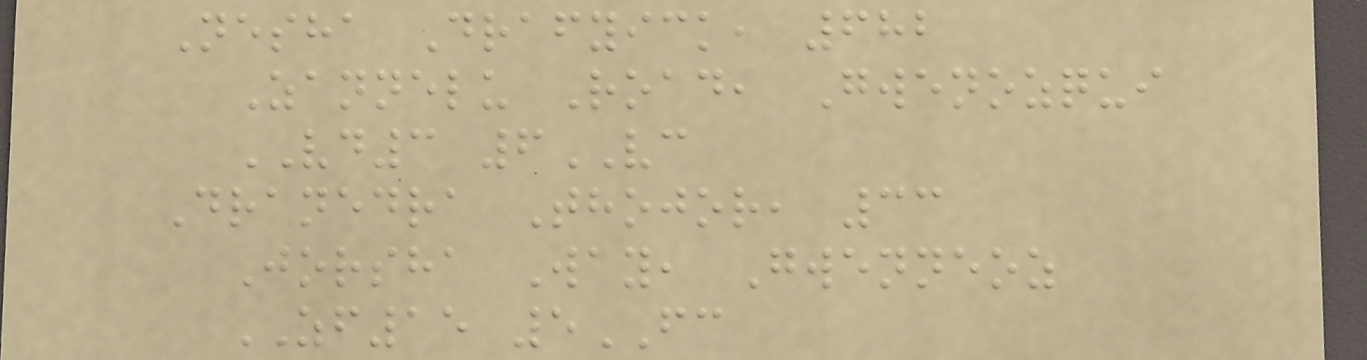Nesha Drafyick, 682
Zannelu Road, Gwenozqui
VD3 6VC
Dranedra Thojor, 33
Jorsha Way, Gwenneoz
ZF15 5FC
